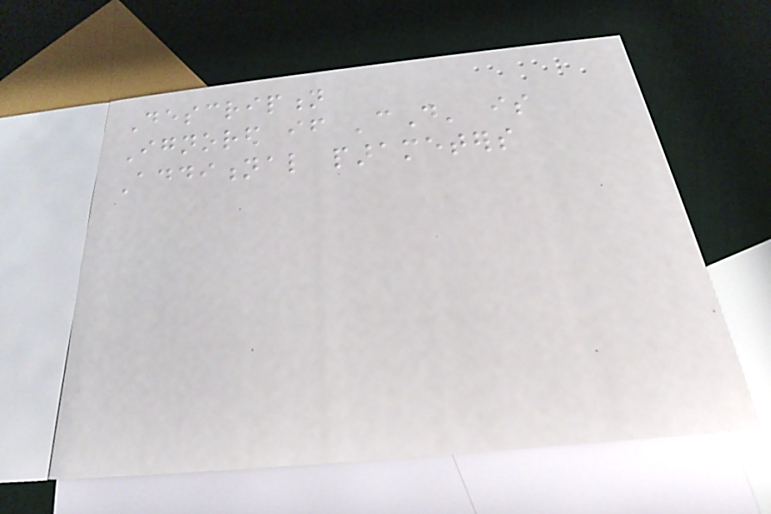Description
Ignored if 'cD' is
Additional parameters
